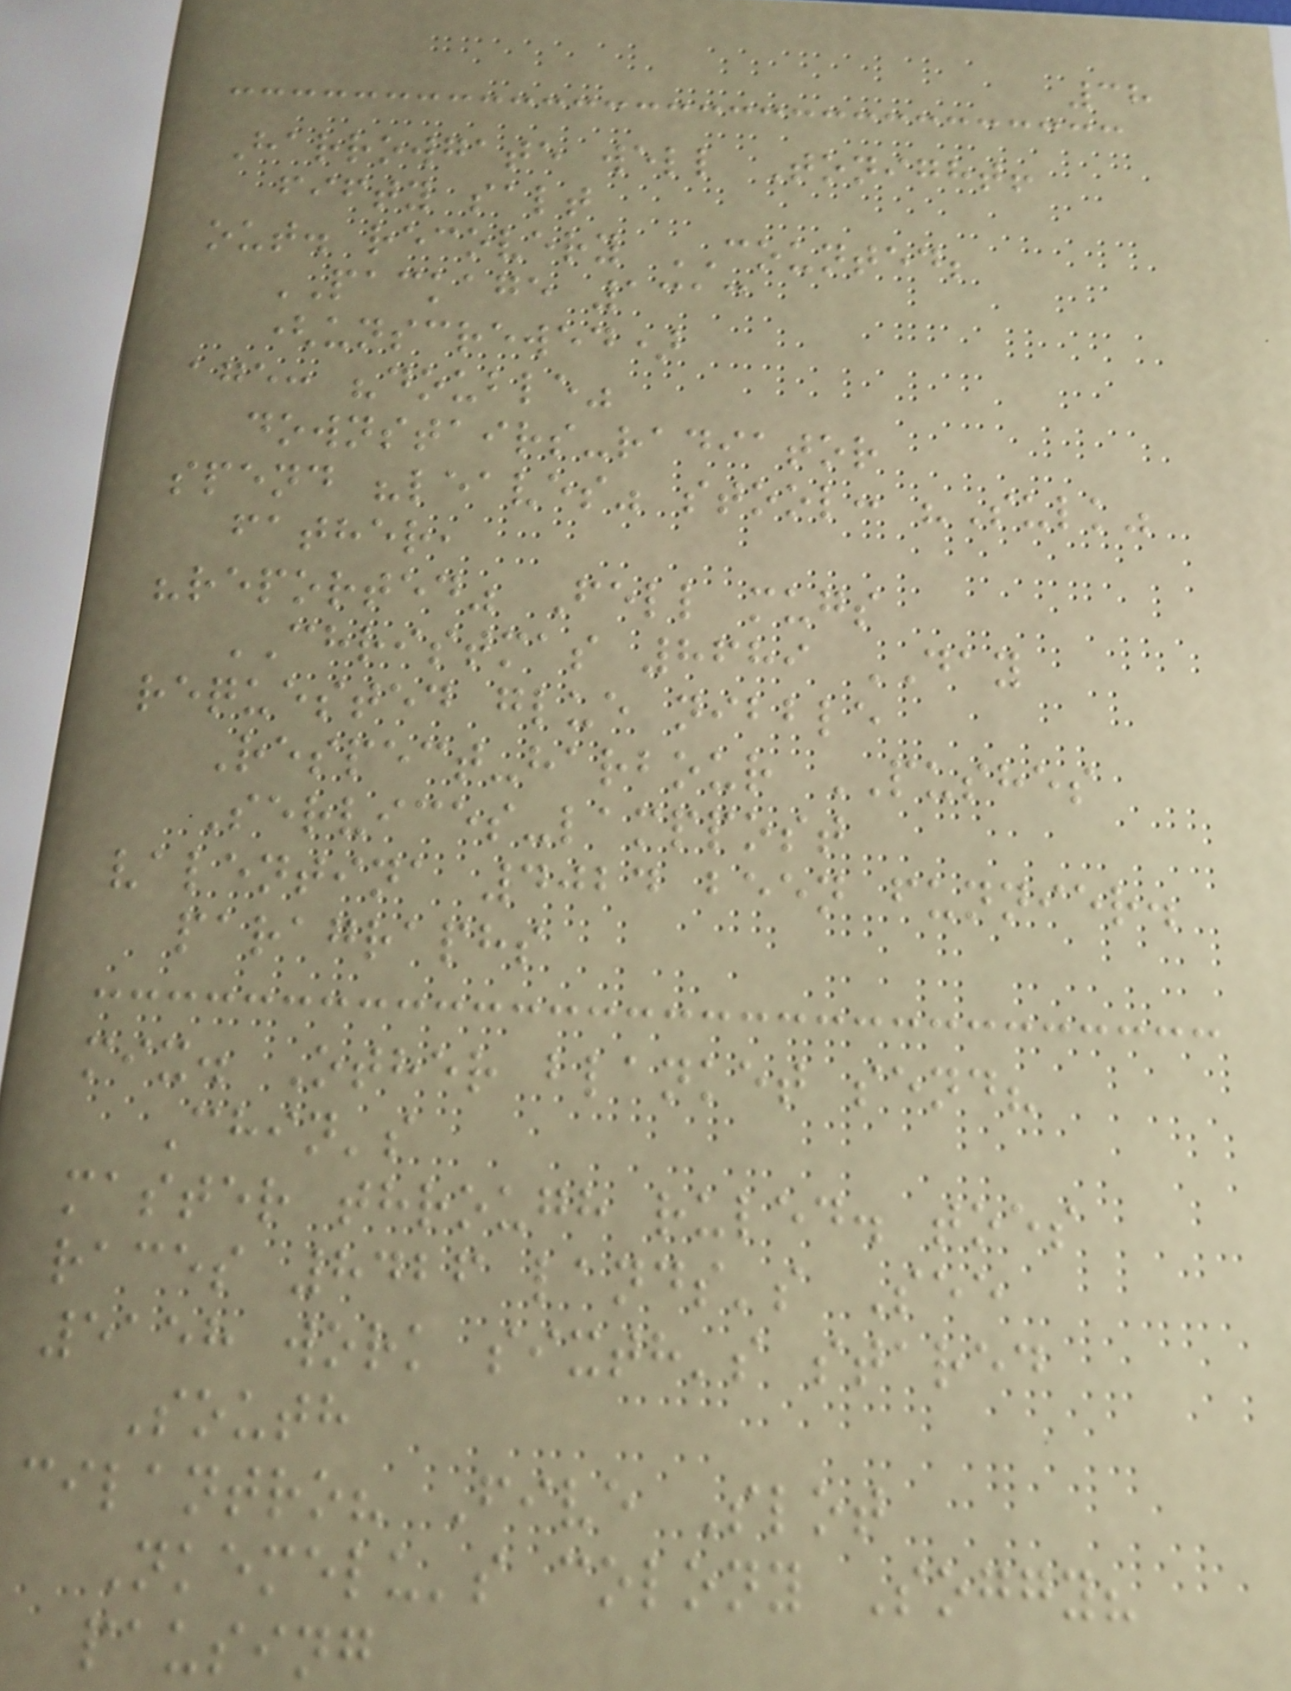38
Harrowgate well Tonight!
fifty salt
out. recovery COUNTED;
PACKAGE 1313
(unscrewed)
age: "double"
downstairs-radiator
spend "leaves" stool: "Sulk"
father,
"reported" Fell mugs
CHRISTMAS 8689 DAY
requested glue nibble
Respect-harbour PUSHES
Services-lamppost
valentina 4024 been funnier.
paragraphs
mix. Other blanket send?
Chin's
master through ruled. toes
races 8426 lands's See
5158 work sixth's stared
South
cilantro? Five Slot
Nkemelu's colony Soggy?
pausing
